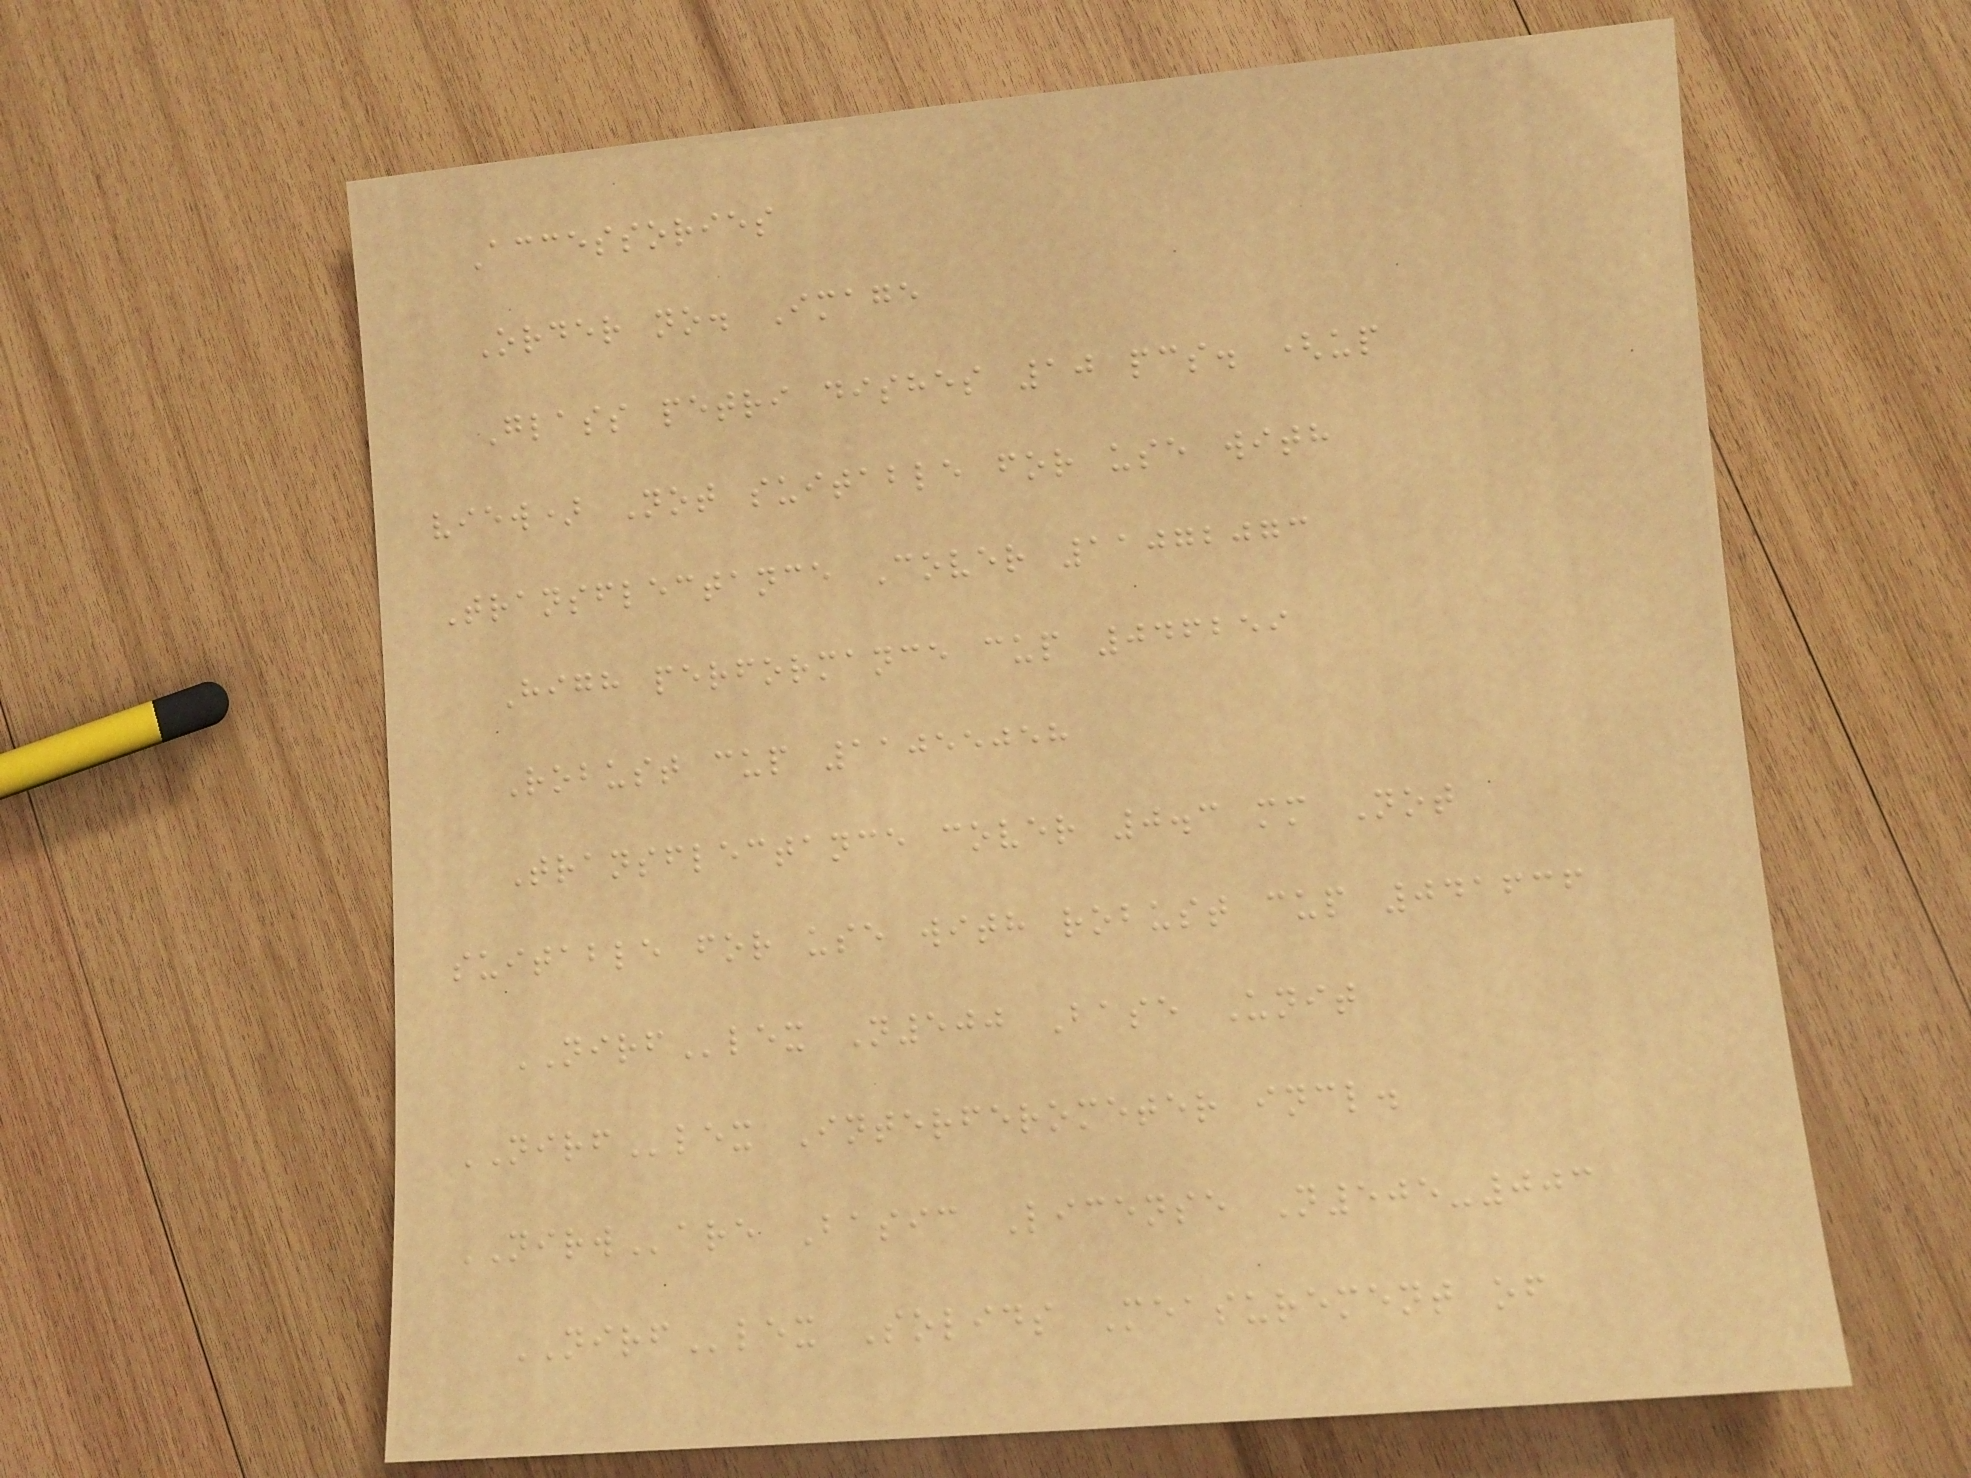Accessories
Order no. Image
Glass petri dishes 10 pcs. (up
view) Not suitable for use with
Transflectance Cover 11072073
High performance cup 046259
Robust cup 11055058
Transflectance cover 0.3 mm Not
suitable for use with robust cup 041636
NIRFlex N500 Base Unit
NIRFlex Interferometer incl.
NIRWare Basic License N505-003
NIRFlex Solids Measurement of
